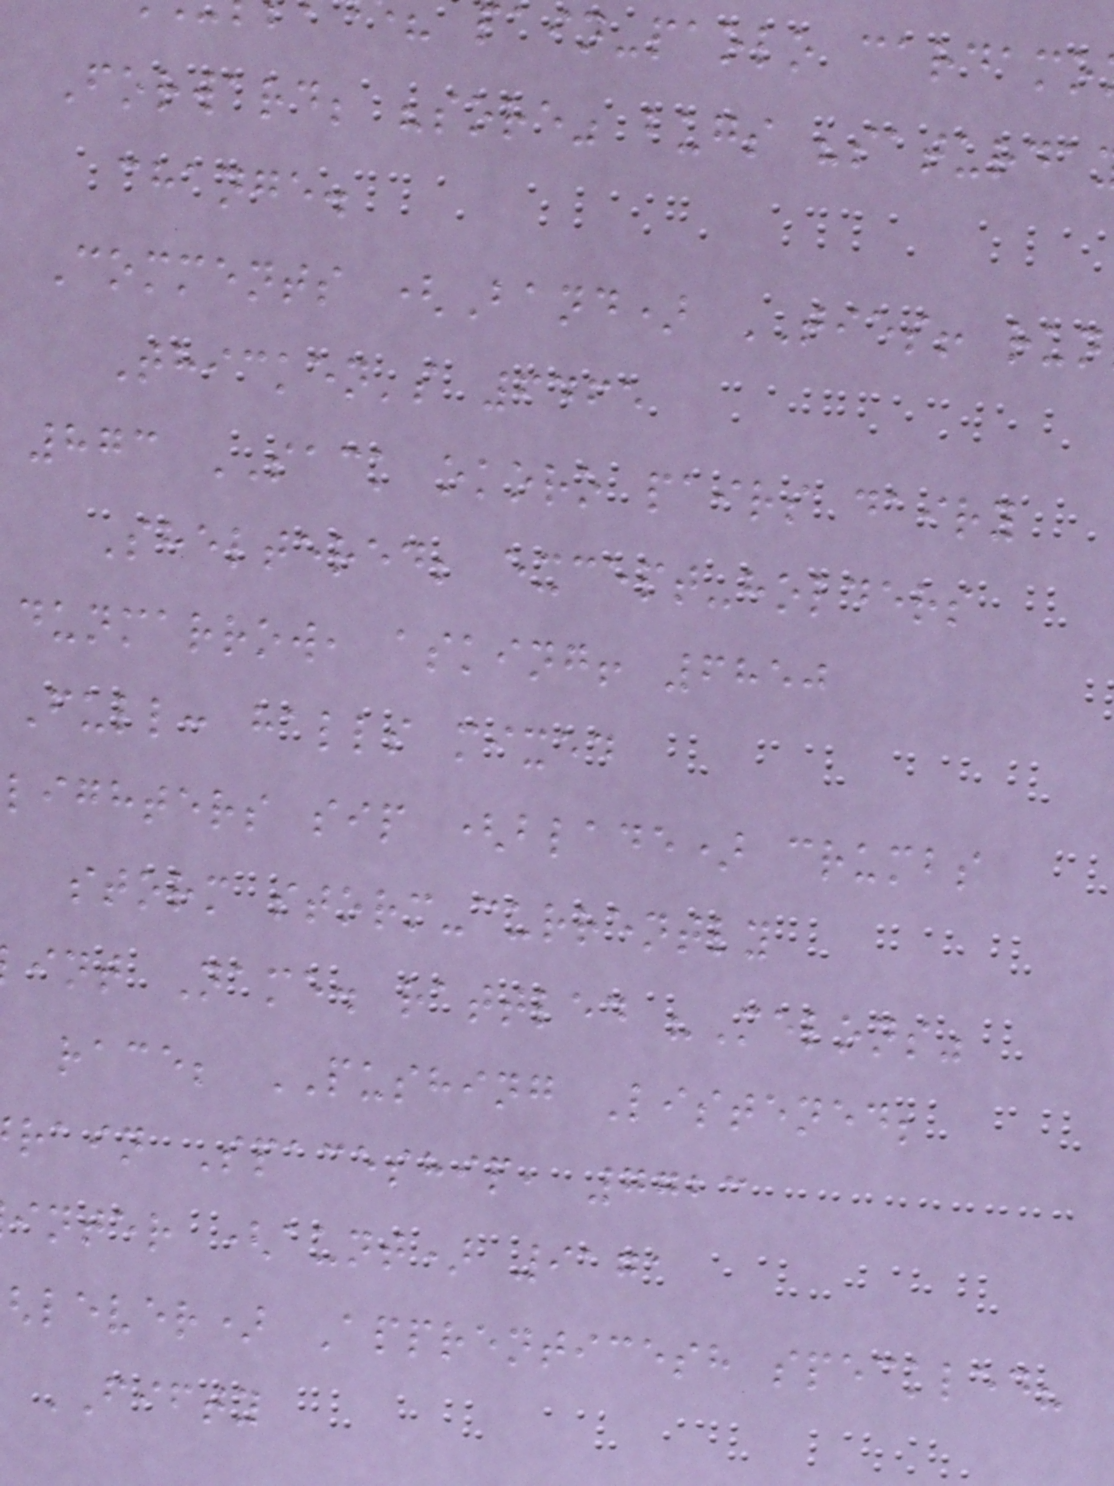pain-paolo cardamo
Forward; "sore" bugs "saturda
change.
Comments (Band) TIES! run
Thicken's 6465
873 SACK okoro pairs dairy
Sheltered; except-holders
dunmarrow, asking! 6850
Full: halls mixed
lighters sip (blade) crumbs
storm storm-currently
int Name. rattled "Melons"
race; PUSHING Listened;
rain Spaceship, 7723
inter (aunt) 9171
lever) Apprenticesh speckled?
FIFTY
